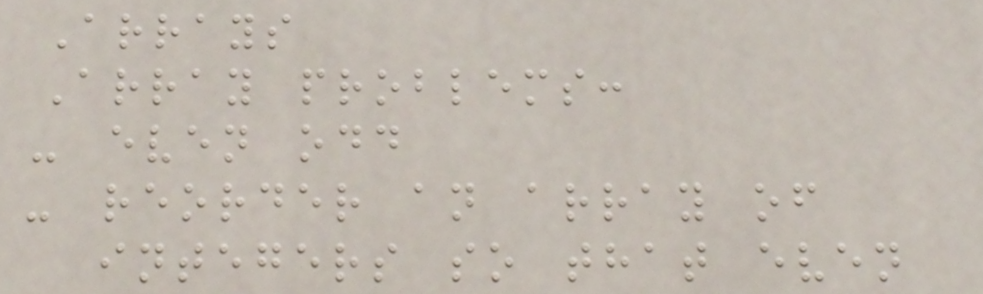Arrays
Array problems:
- even odd
- reorder an array of
integers so that even
